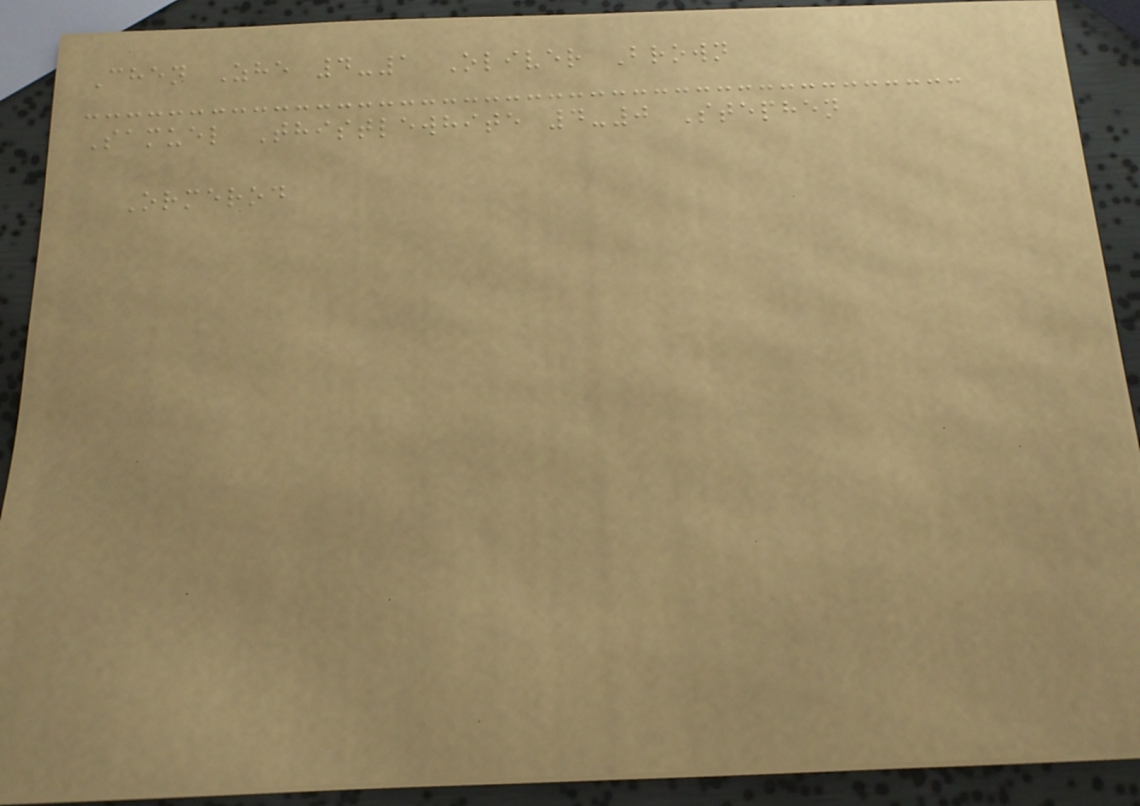Chen Zhe 4-1 Oliver Brown
Samuel Thistlewhite 4-0 Stephen
Ormerod
